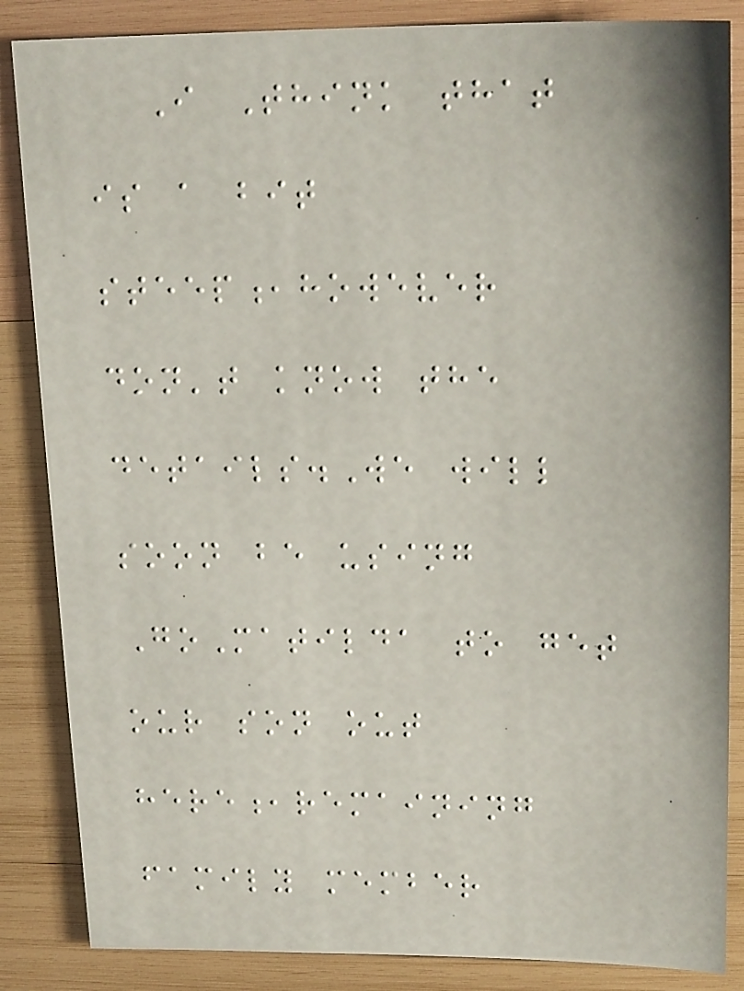I Think that
is a bit
steep,however
don't know the
details.We will
soon be using
GoMatilda to get
our son out
here,remaining
family member
